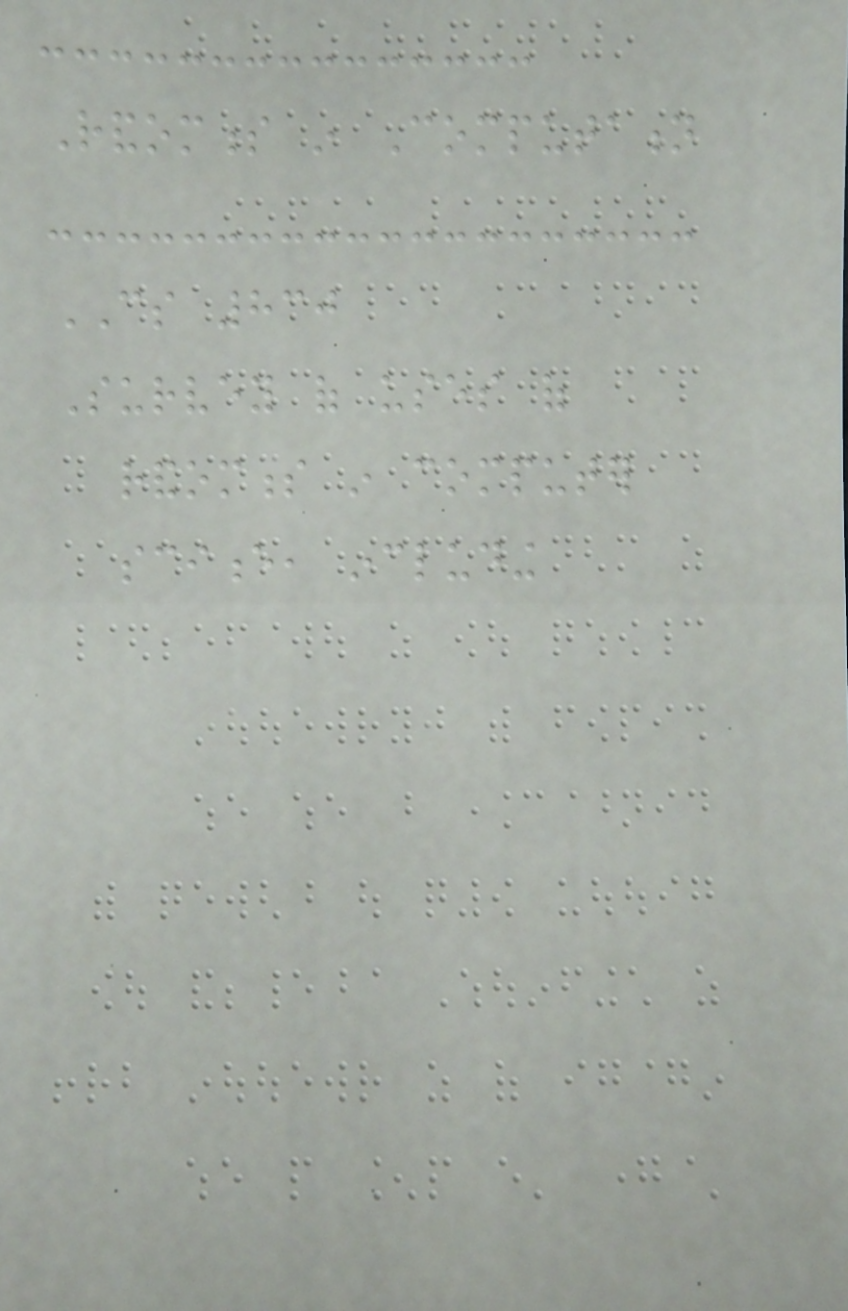Randomness in Computation
CS 830
Survey of uses of
randomness in computer
science, including
